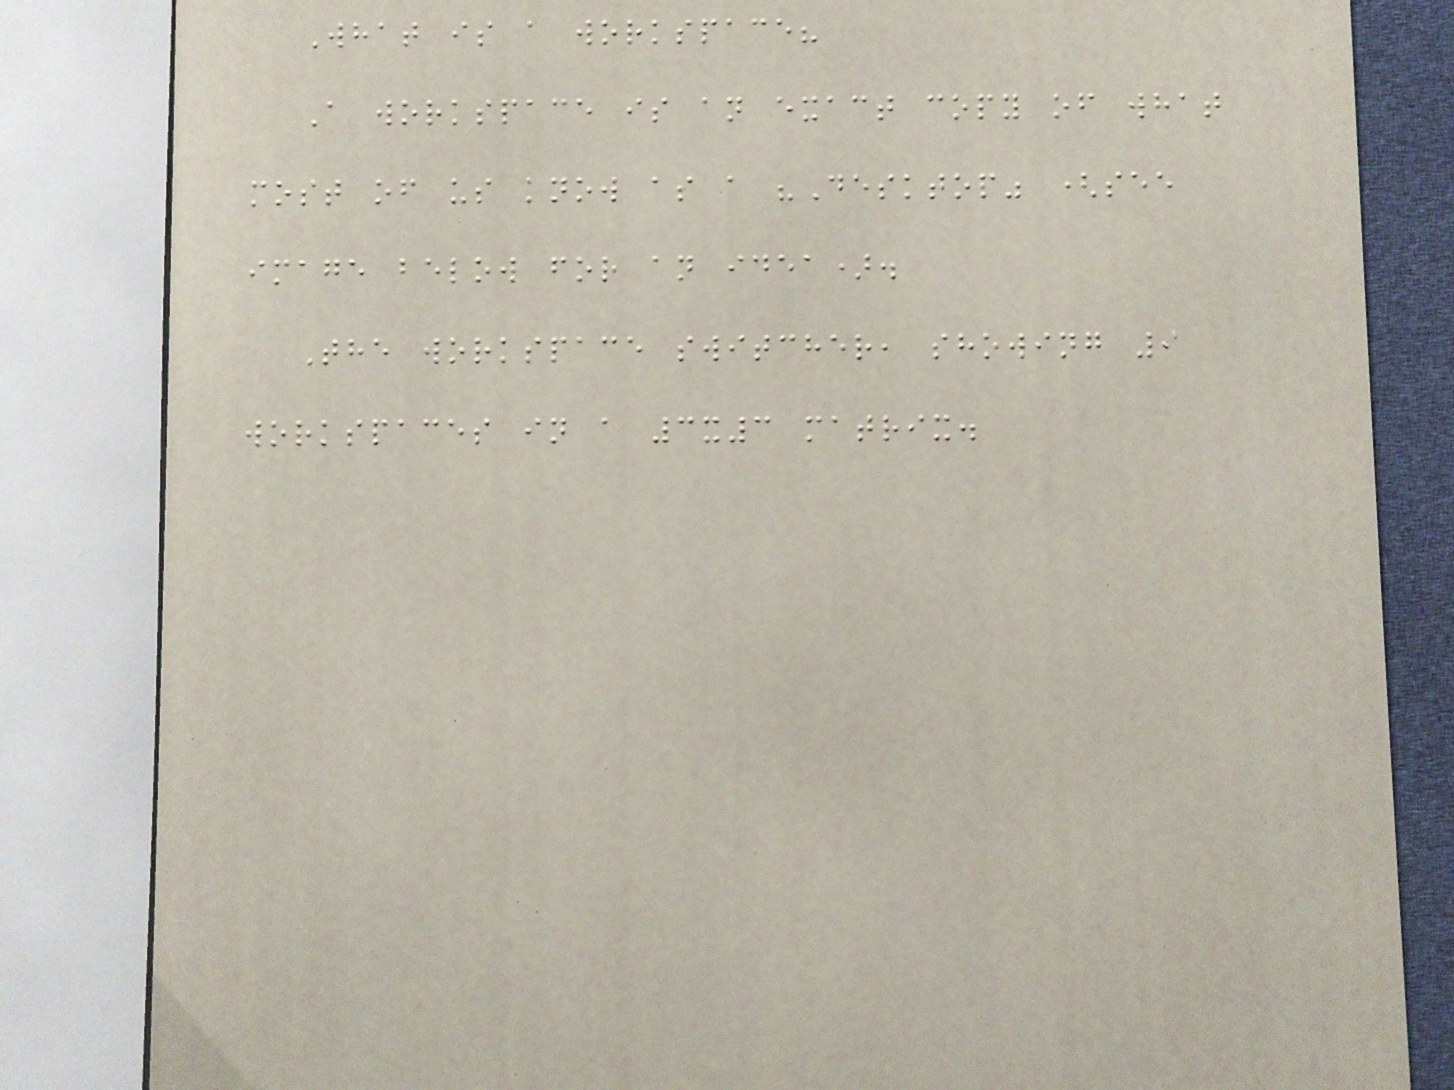What is a workspace?
A workspace is an exact copy of what
most of us know as a "Desktop" (see
image below for an idea).
The workspace switcher, showing 9
workspaces in a 3x3 matrix.
